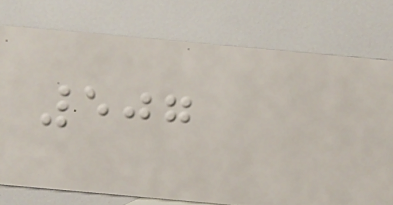507
